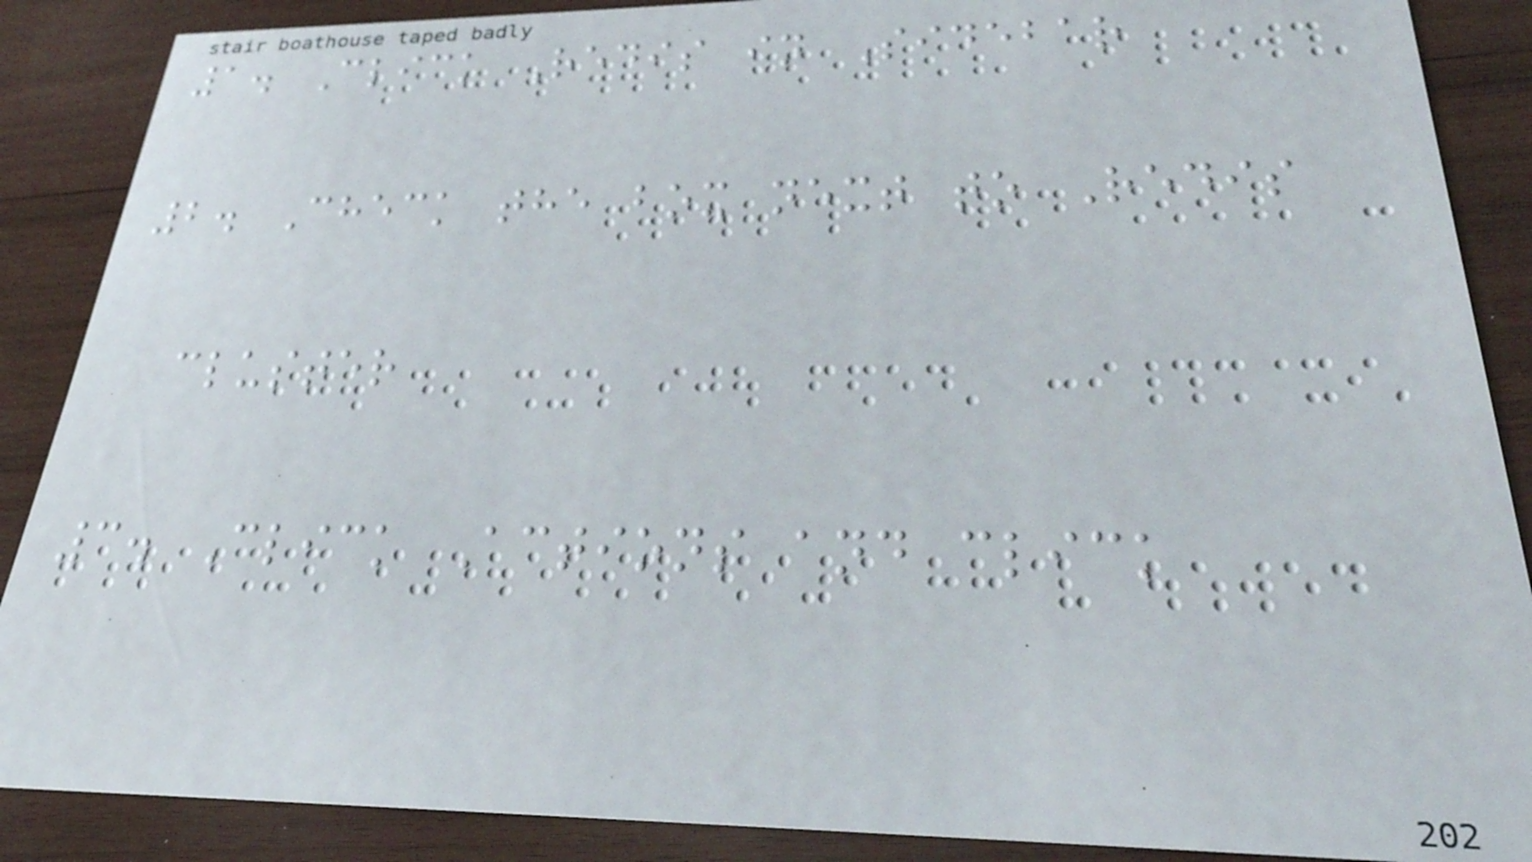1. Click Redis in Sidebar
2. Check the box next to Redis
cluster
3. Click Actions and click
